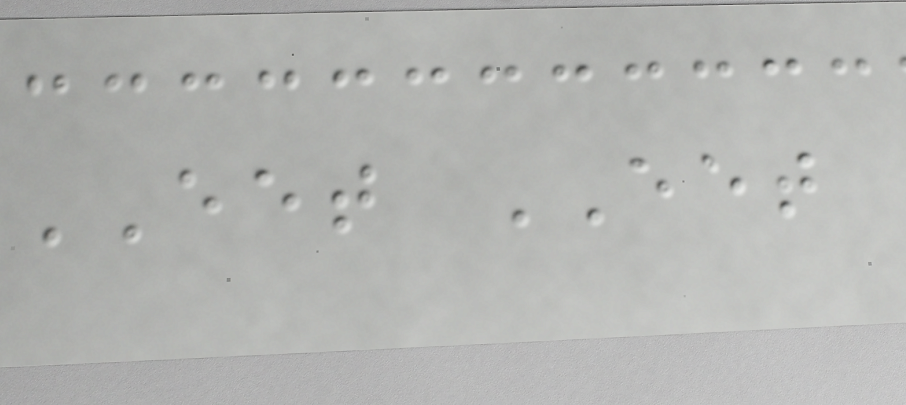EET EET
